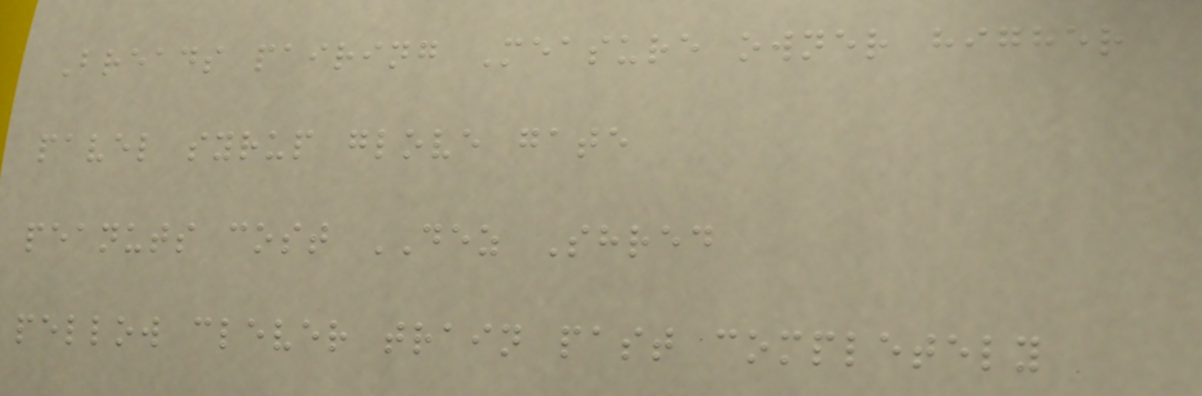Breads pairing Measure owner higher
pavel syrup glove gate
peanuts cost DEZ Shred
pellow clever train past completely
